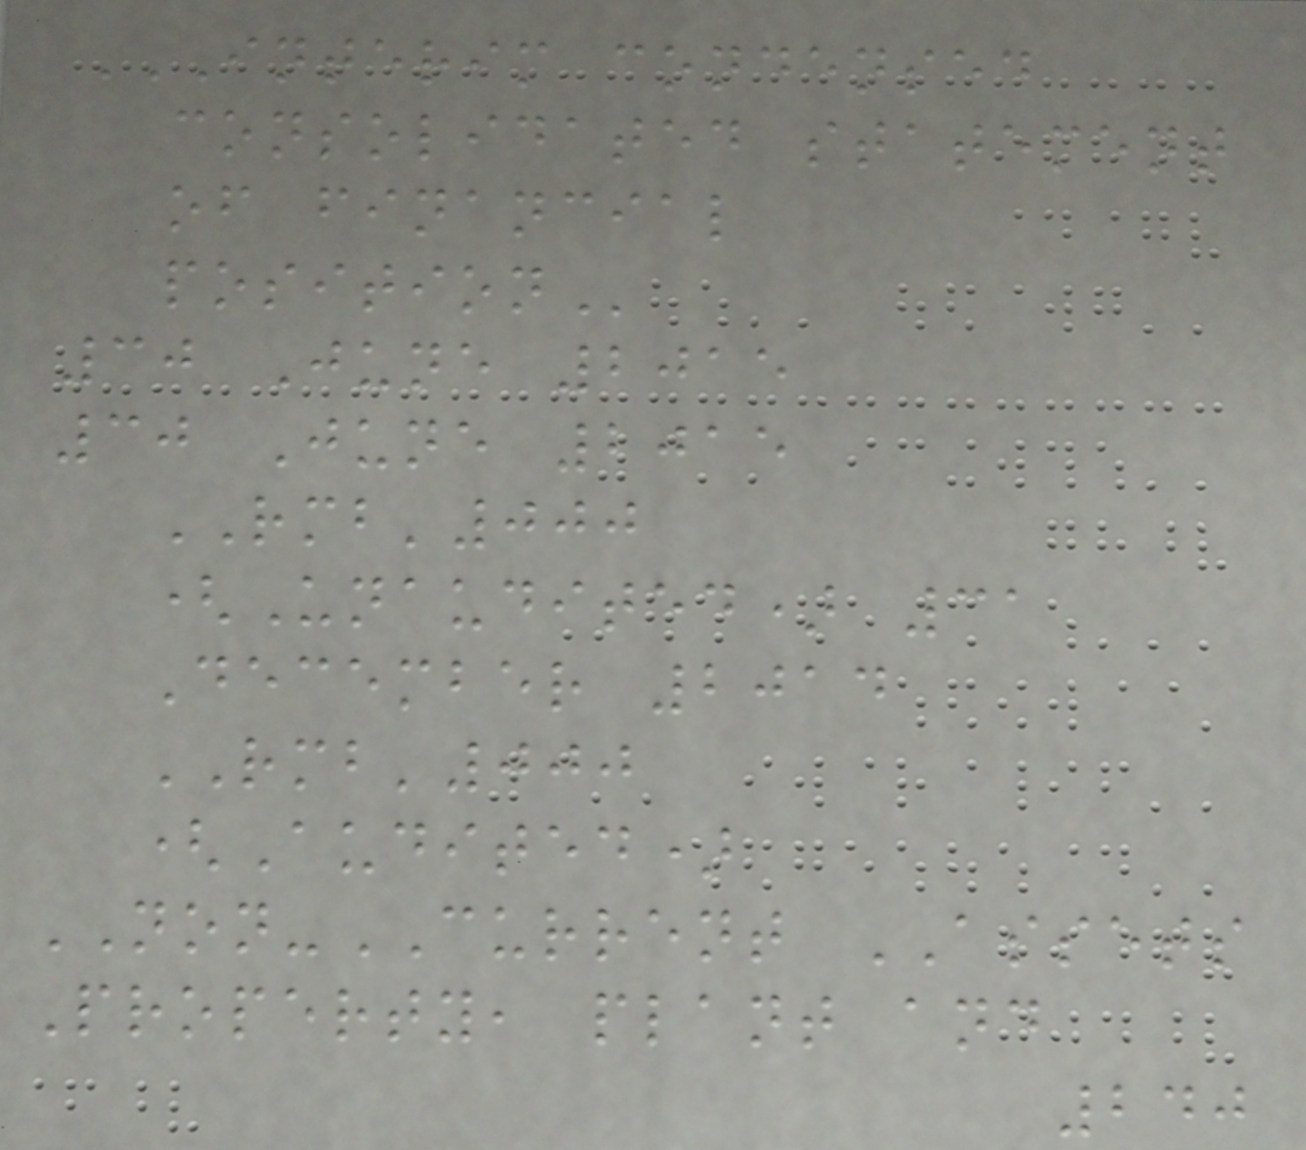INTERIM CONDENSED
CONSOLIDATED STATEMENT
OF FINANCIAL
POSITION
30 June 2015
30 June 2015
RMB'000
(Unaudited) 31
December 2014
RMB'000
(Audited)
NON-CURRENT ASSETS
Property, plant and
240
